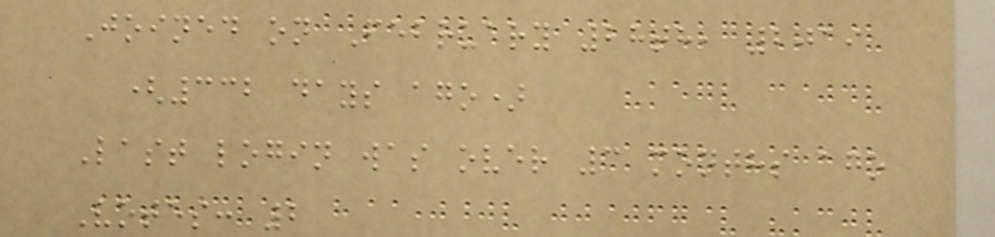Joined on February 28th, 2019
(332 days ago)
Last login was over 3 months ago
Votes: 2
